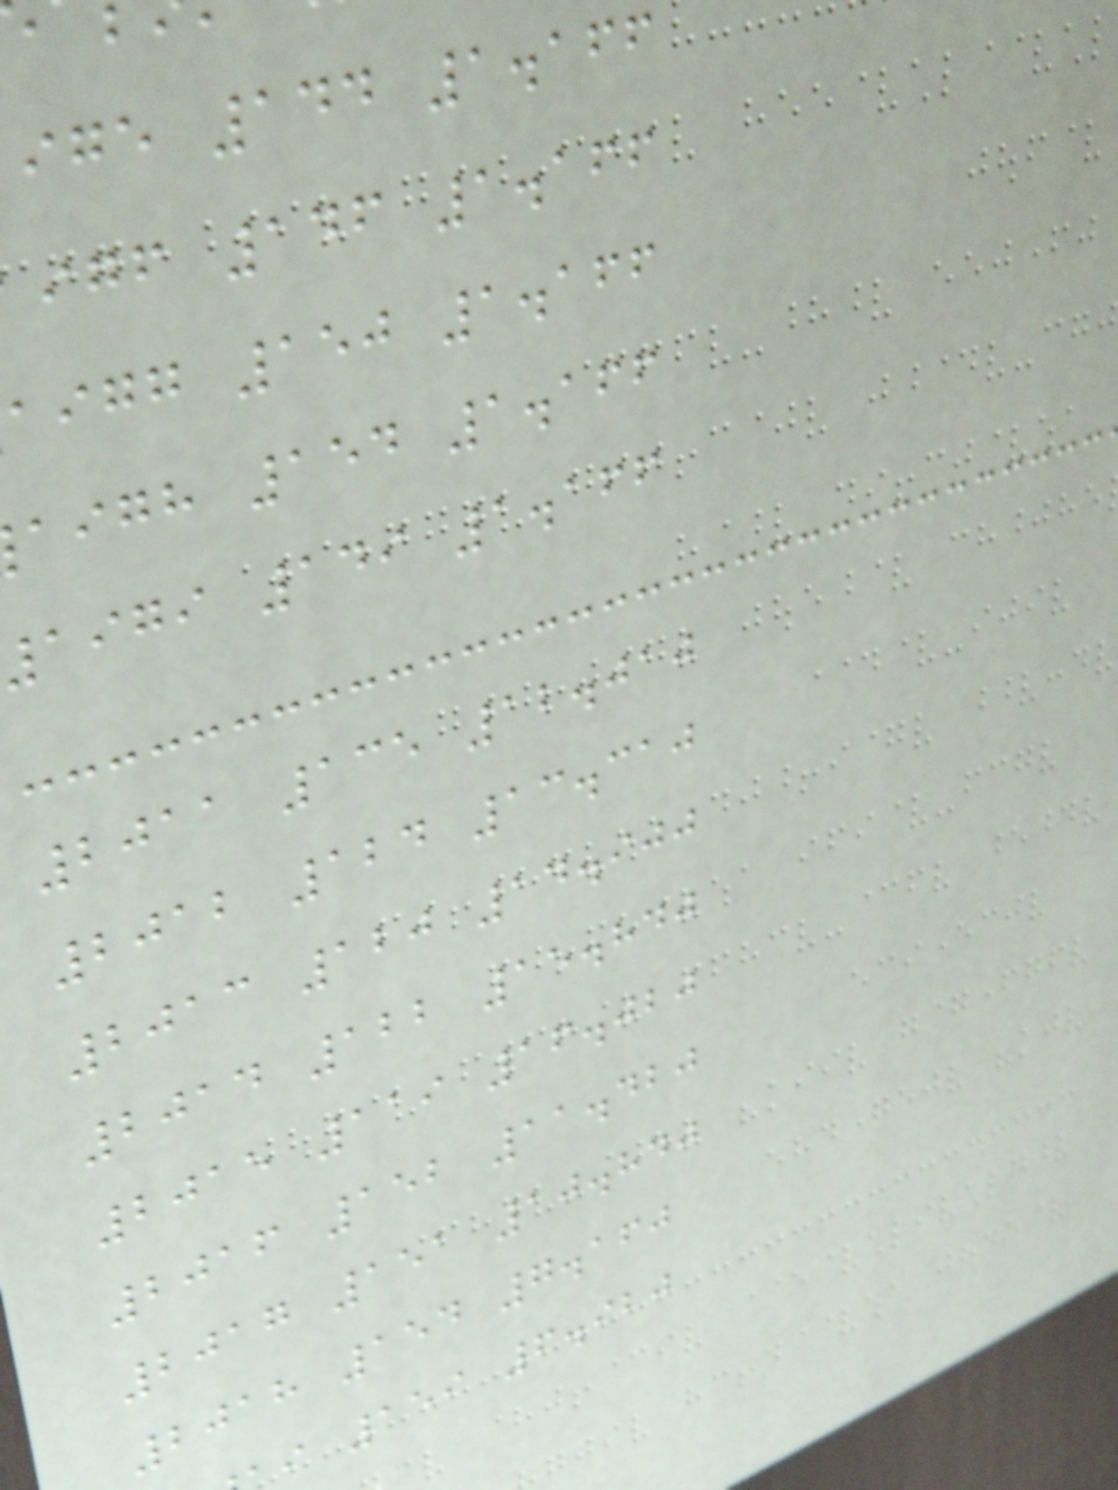ige 144 1.166
igf 146 1.166
aigg 150 1.166
aigh 154 1.166
aigi 149 1.166
2011 135 12.010
2012 124 13.310
2013 120 14.900
2014 122 15.840
2015 119 16.020
2016 152 11.420
2017 151 10.840
2018 154 7.160
i 159 6.920
